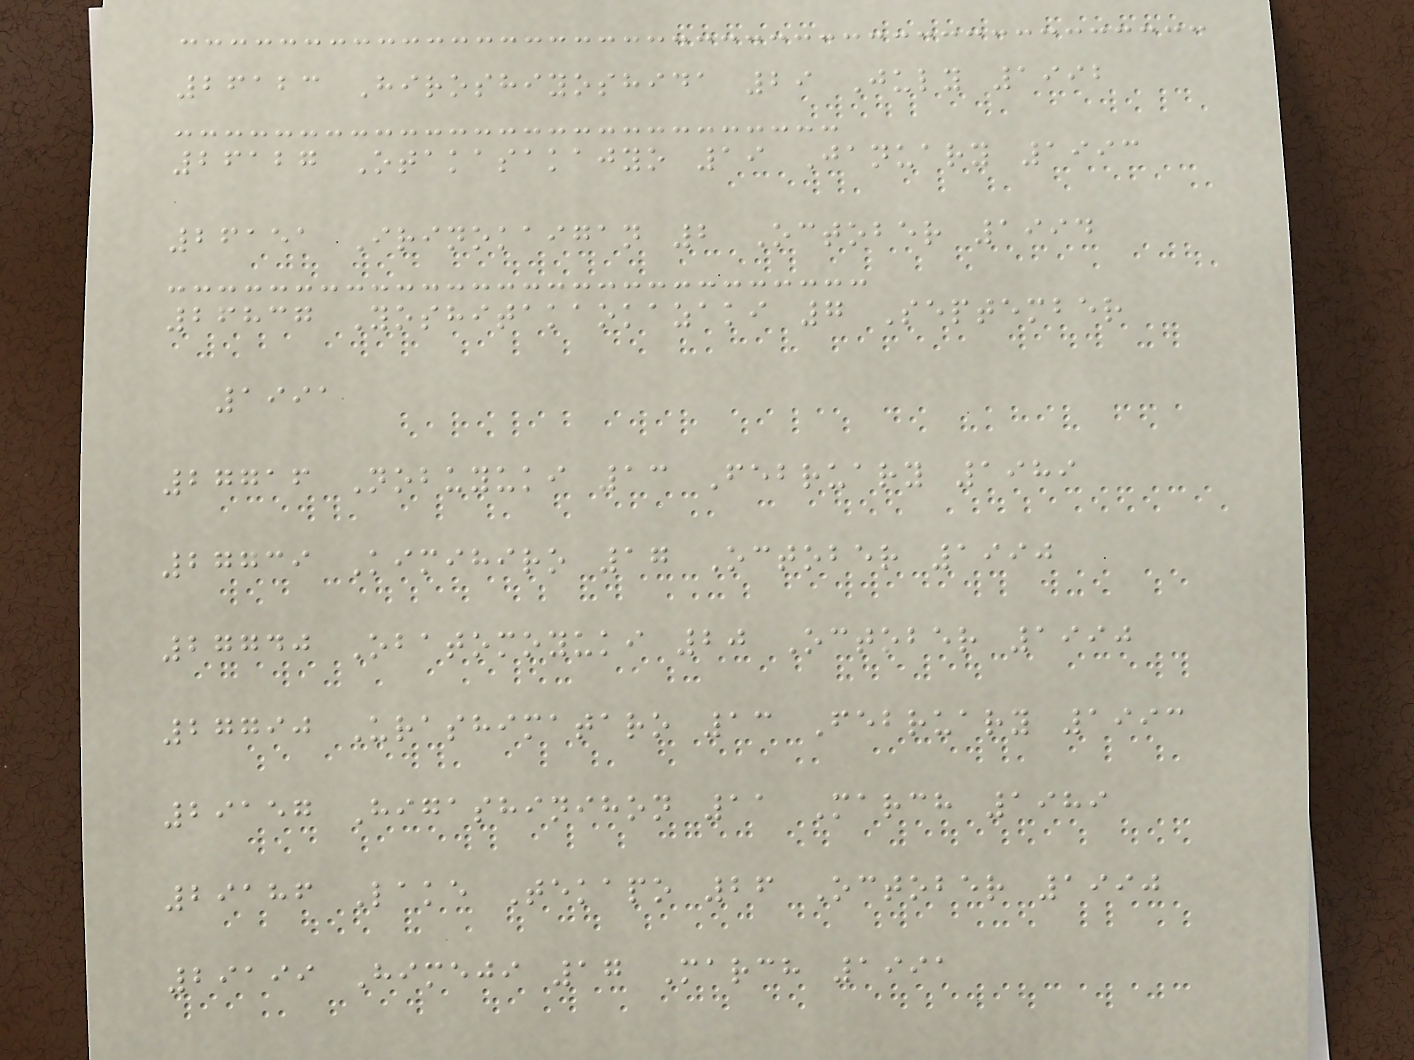26123 Hiroshiyoshida 29 July 1992
26127 Otakasakajyo 19 January 1993
26151 Irinokaigan 2 October 1994
26837 Yoshitakaokazaki 7 September
1991
27716 Nobuyuki 13 February 1989
27739 Kimihiro 17 October 1990
27740 Obatomoyuki 20 October 1990
27790 Urashimataro 13 February 1993
29157 Higashinihon 11 March 1989
29186 Lake Tekapo 26 October 1990
29199 Himeji 17 March 1991
